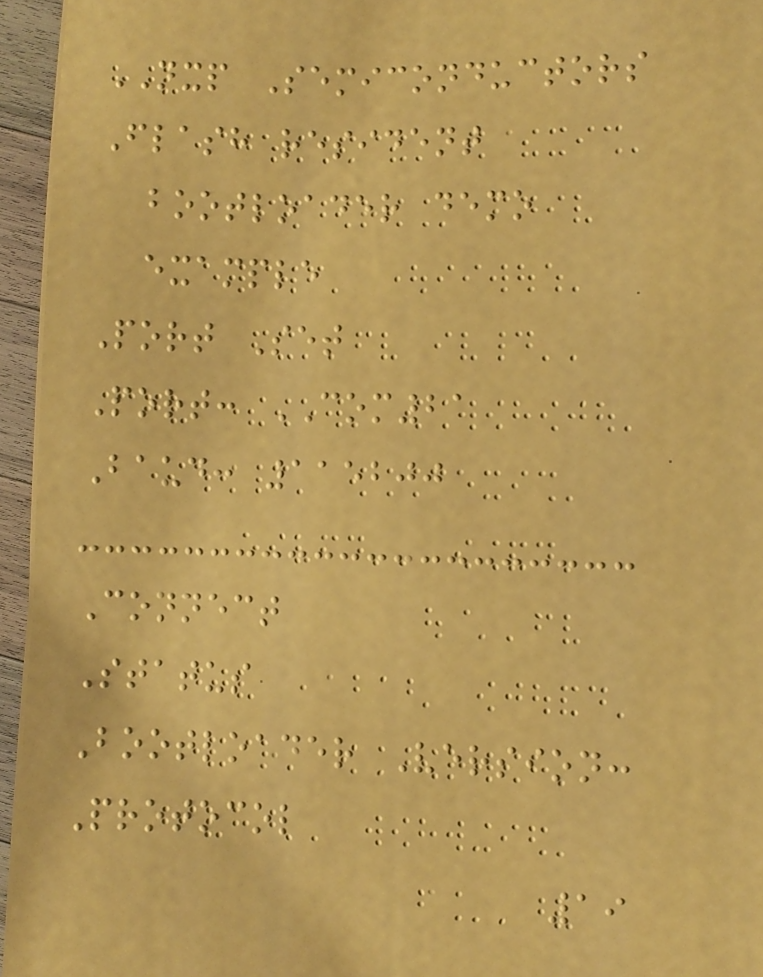NXP Semiconductors
Flash resident
bootloader demo
example
Port Set
Port: COM21
Baud: 115200
Connect
Status
Bootloader Version:
Protocol
19
